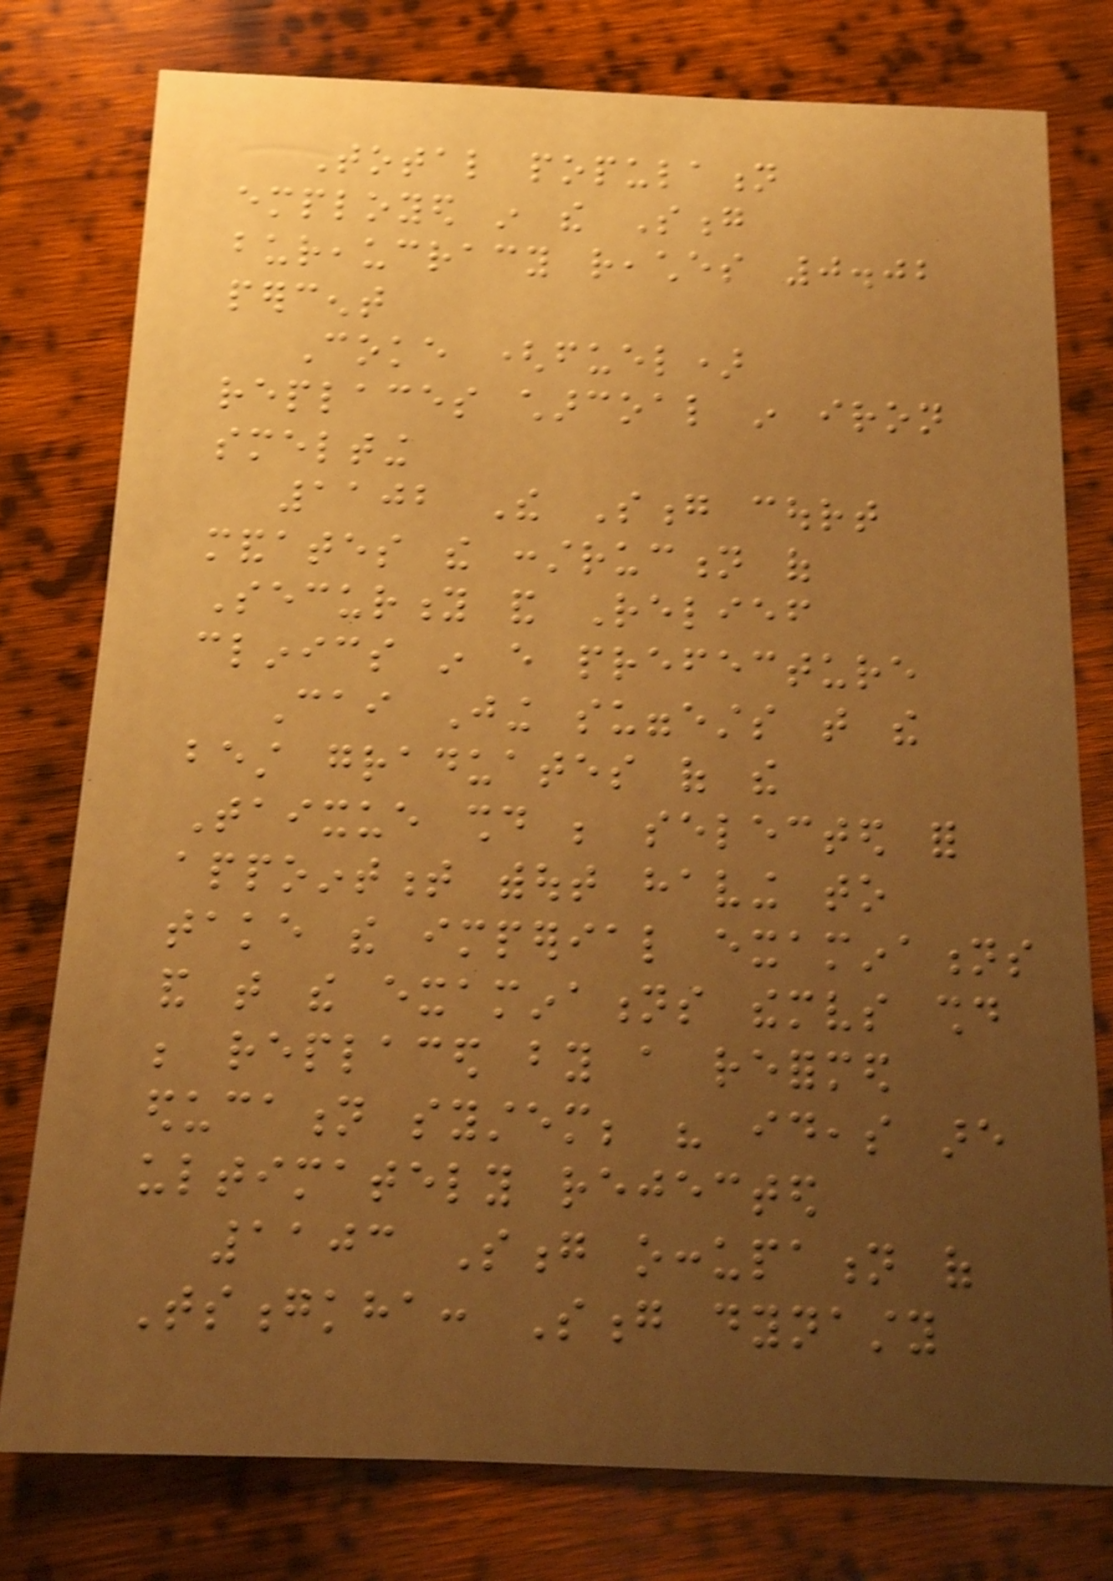Total population
employed in the Song
bureaucracy reaches 0.02
percent
Coke (fuel)
replaces charcoal in iron
smelting
1102 The Song court
mandates the construction of
Security and Relief
clinics in every prefecture
Cai Jing suggests that the
best graduates of the
Taixue should be selected for
appointment without having to
take the imperial examinations
and that the examinations themselves should
be replaced by a reformed
education system; his ideas are
ultimately rejected
1103 Song occupation of
Tsongkha: Song dynasty
